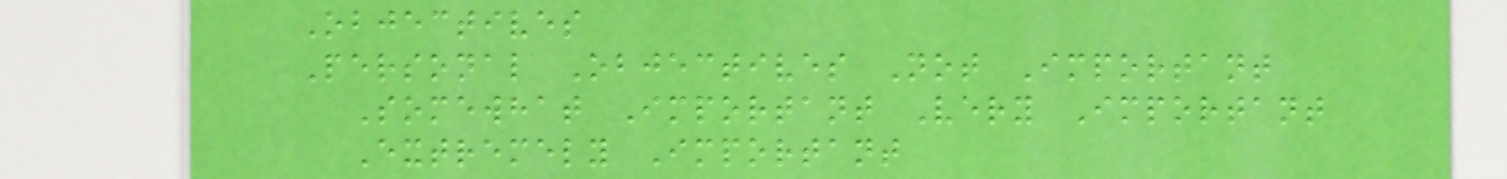Objectives
Personal Objectives Not Important
Somewhat Important Very Important
Extremely Important
